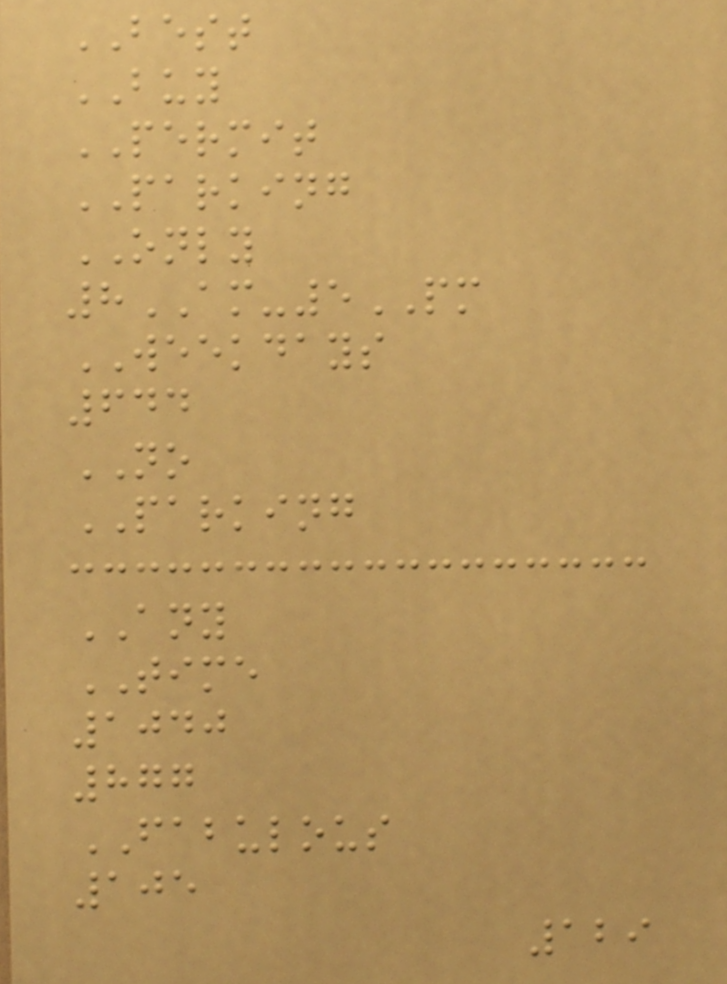BEST
BUY
PERMIT
PARKING
ONLY
8AM-5PM
WEEKDAYS
644
NO
PARKING
ANY
TIME
1040
877
FABULOUS
105
129
